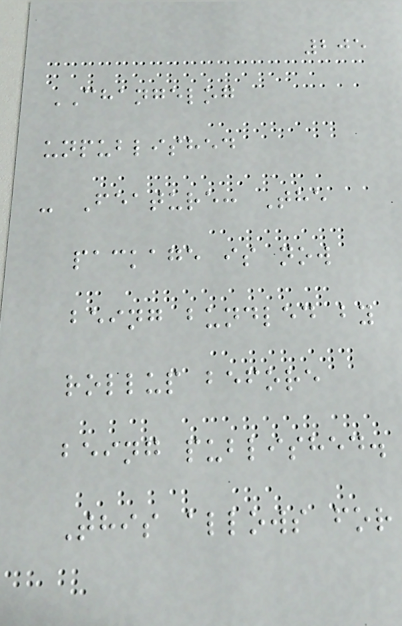205
CHANGELOG
unpublished
- Feature: The
package is now
being bundled by
rollup before
being published.
This allows for
